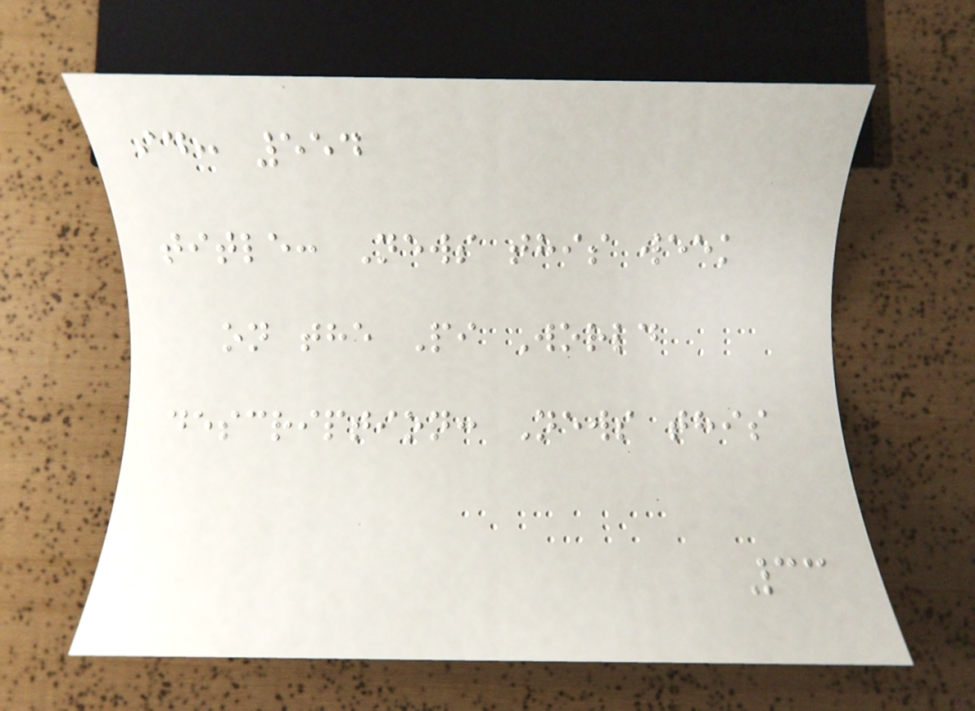id: 554
title: News this week
on the Pi World
description: News this
33
